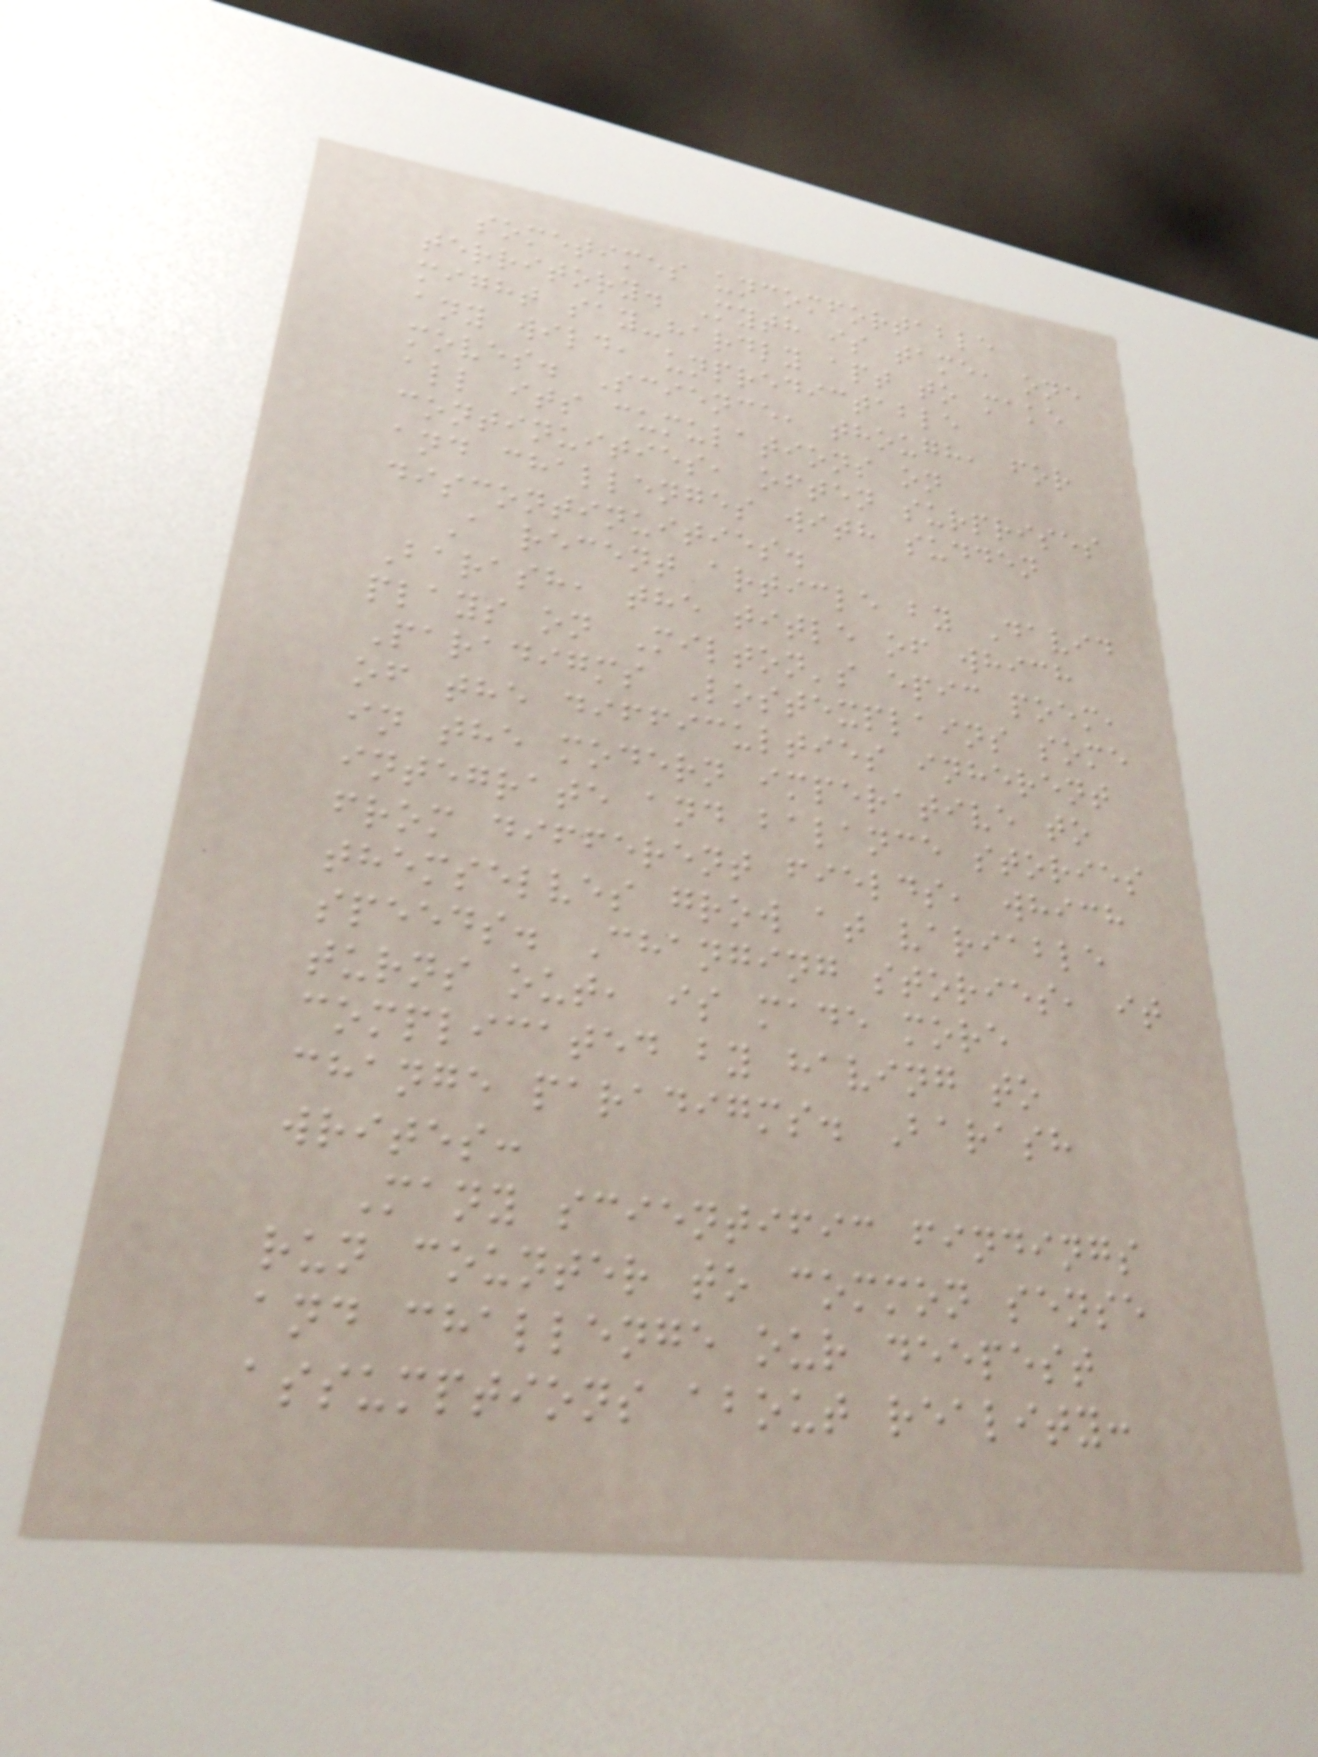sometimes uncomfortable
territory. Myth is tame, one
might say-hardly apt to make
any wild, unpredictable
moves. Science, though, for
all its cumulations on
continuities, often surprises
and challenges with sudden
discontinuities.
A recent article by David
Barash, the title of which
plays on Milton's epic poem,
Paradigms Lostexplains some
of the difficulties inherent
in the modern imperative to
integrate and balance stories
from different fields, which
themselves grow at variable
speeds. Changing stories, it
turns out, is made more
complicated by having to
change paradigms. Barash
writes:
Many scientific findings
run counter to common sense
and challenge our deepest
assumptions about reality:
